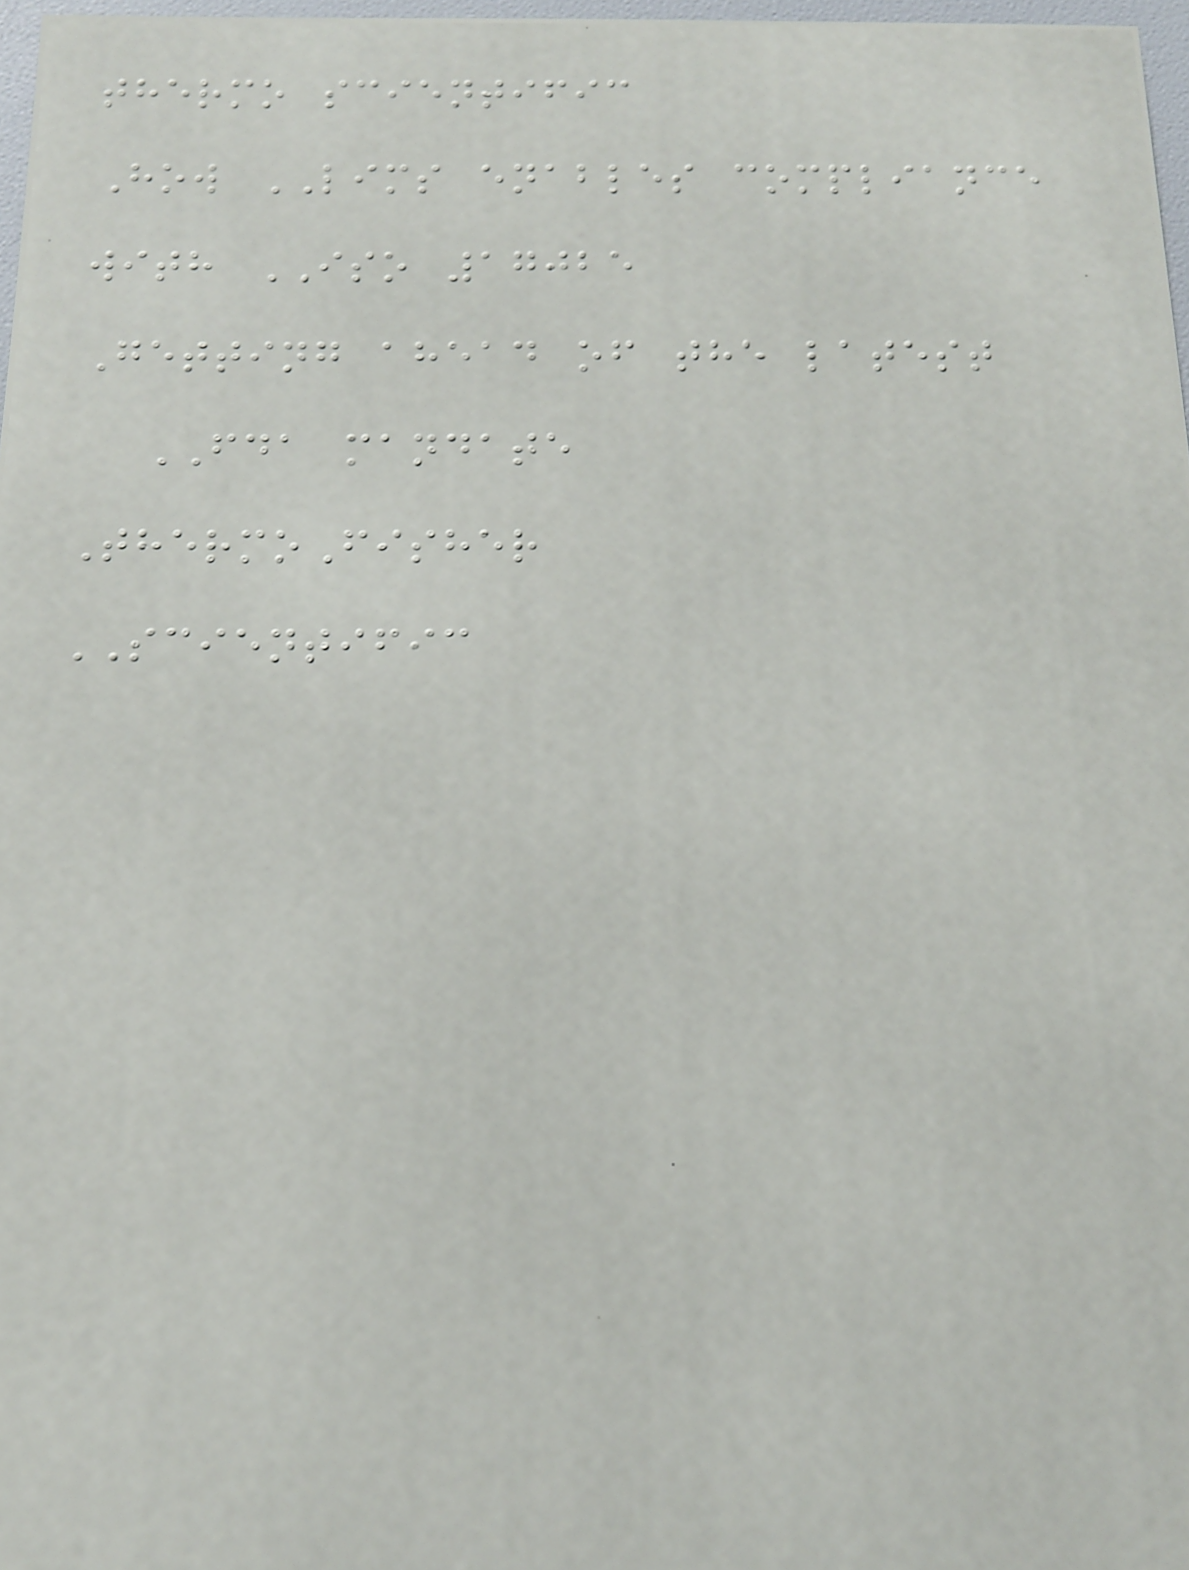thermo scientific
How LIMS enables compliance
with ISO 17025
Getting ahead of the latest
FDA mandate
ThermoFisher
SCIENTIFIC
